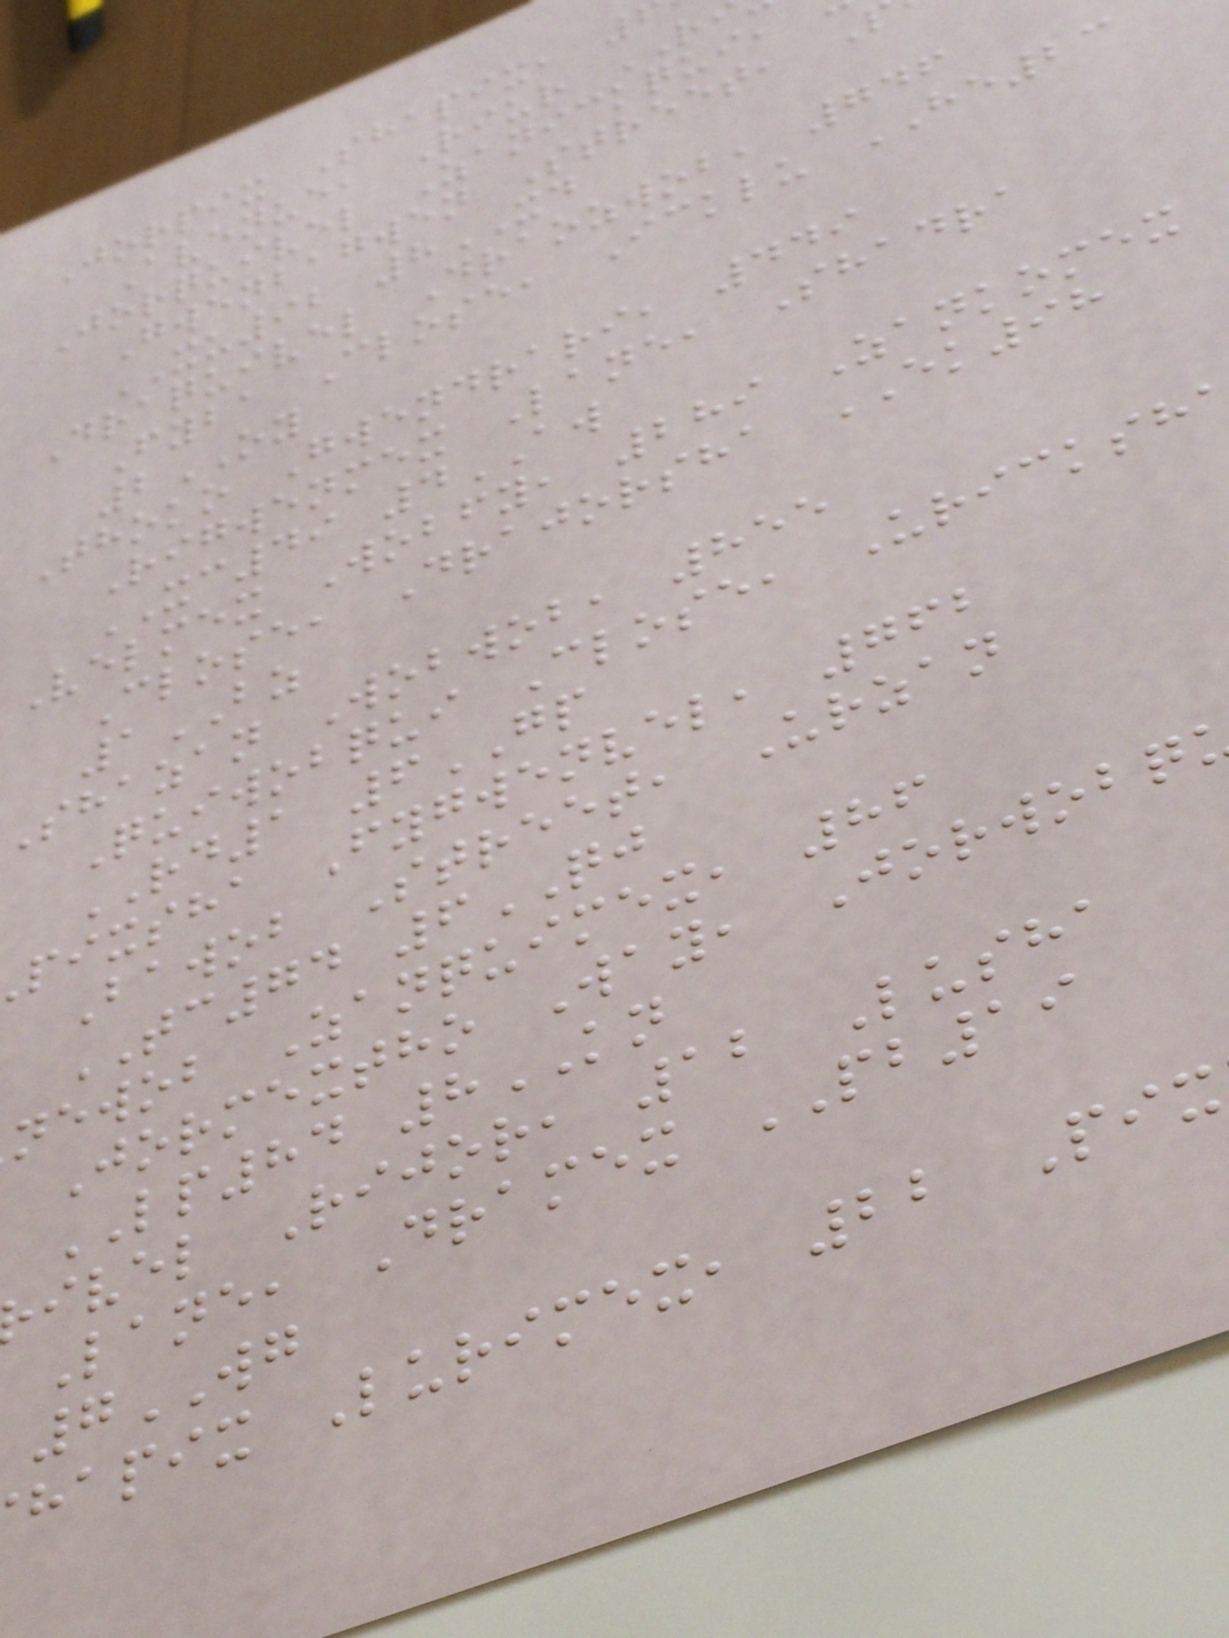Jorpix Shapix,
Avenue, Riur
Jorquivel Zanickqui,
Gwenbagwen Street,
XU92 8XD
Draquivel Draozwob, 746
Fyba Close, Icklu HE23
2OY
Thoko Gwendrari, 449
Rigwenmex Lane, Shadra
XC49 4AW
Velmex Wobfy, 289 Zankomex
Close, Drajorsha EK98
1BZ
Shazan Wobwob, 855
Quiwobqui Close, Uricksh
RD1 6GP
pixsha Fygwenvel, 762
Bawob Street, Urzan
TC74 6QJ
newob Zanquimex, 86
Jormextho Way, Jorwobq
LP84 8KN
ivel Rijor, 12 Lusha
Lane, Dramex PB19
7WG
hapix Lurimex, 22 Pix
